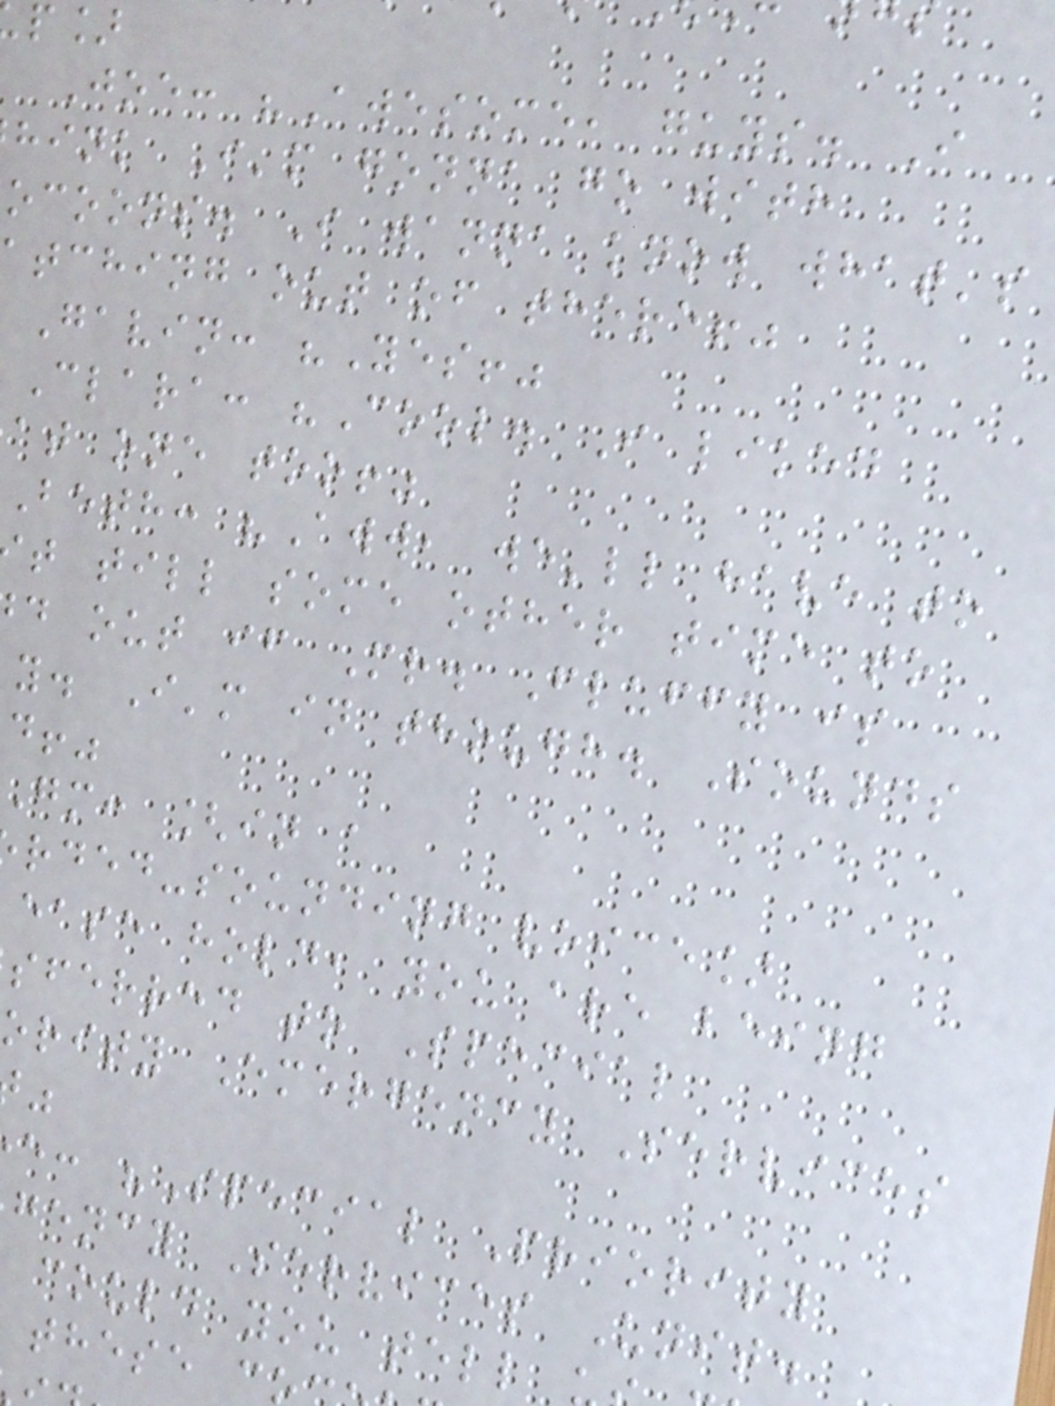Joe: "Awesome, guys. I
hink I'm gonna go with
ocoons. I wanna know what's
tching out of there!"
Gavin: "Yes!"
Clara: "Cool. I liked
at one too!"
Beth: "Aww, we'll have to
t till some other time to
d out if Mr. Fluffy is
y. I'm in though. Sounds
gm: [in a
rded-sounding voice]
ease hold, you are being
sferred to Special
ority Emergency Services
e: "Special Priority
gency Services Unit.
could you tell
these c
